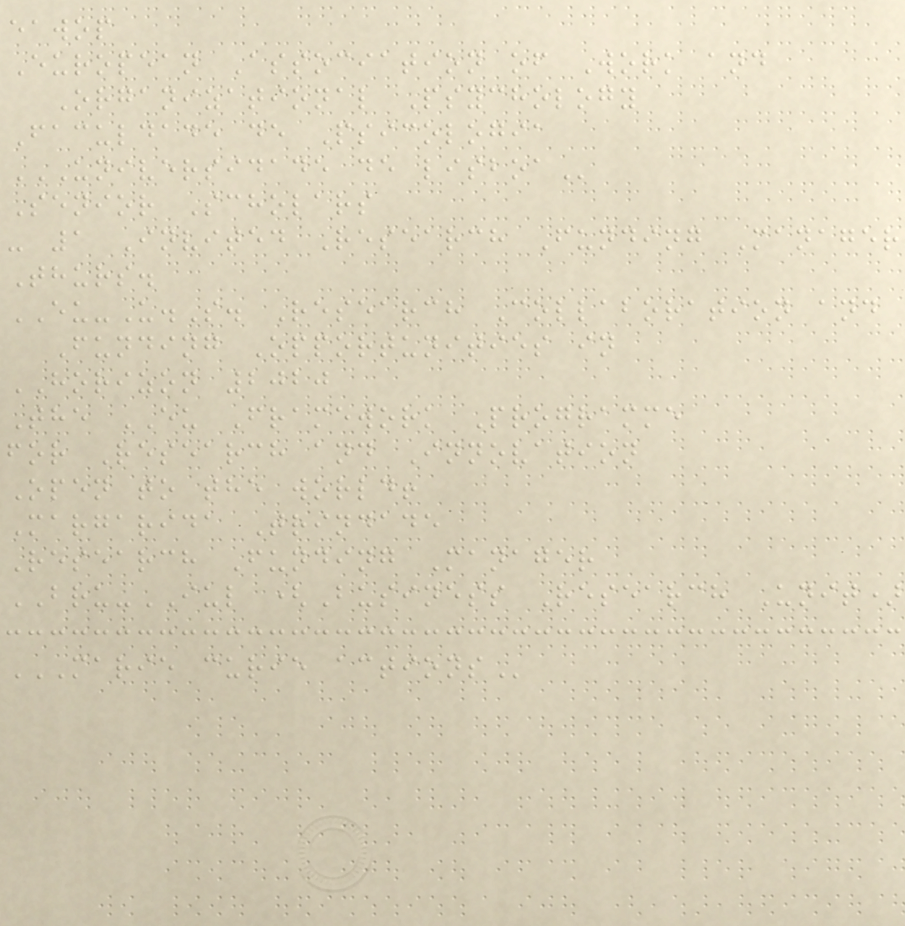eawop
European Association of Work and
Organizational Psychology
Faculdade de Psicologia
UNIVERSIDADE DE LISBOA
Senior Scholars
- 1 Invited Research Funding Manager
Thurs.
EU-U.S. Research Collaboration and
Funding Opportunities in
HORIZON 2020
The EU Framework Programme
for Research and Innovation
Open to the world!
Margarida Trindade
Research Funding Manager
BRU-IUL (Business Research Unit)
MARIE CURIE ACTIONS
